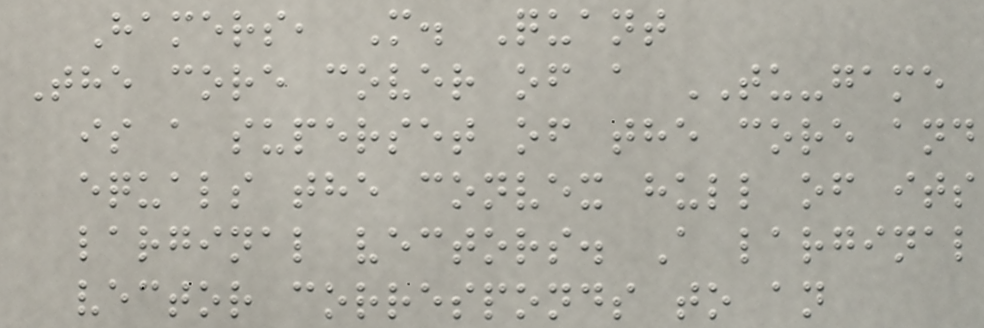Hamers, M. Quant
The core cover of a TU-game
is a superset of the core and
equals the convex hull of its
larginal vectors. A larginal
vector corresponds to an
